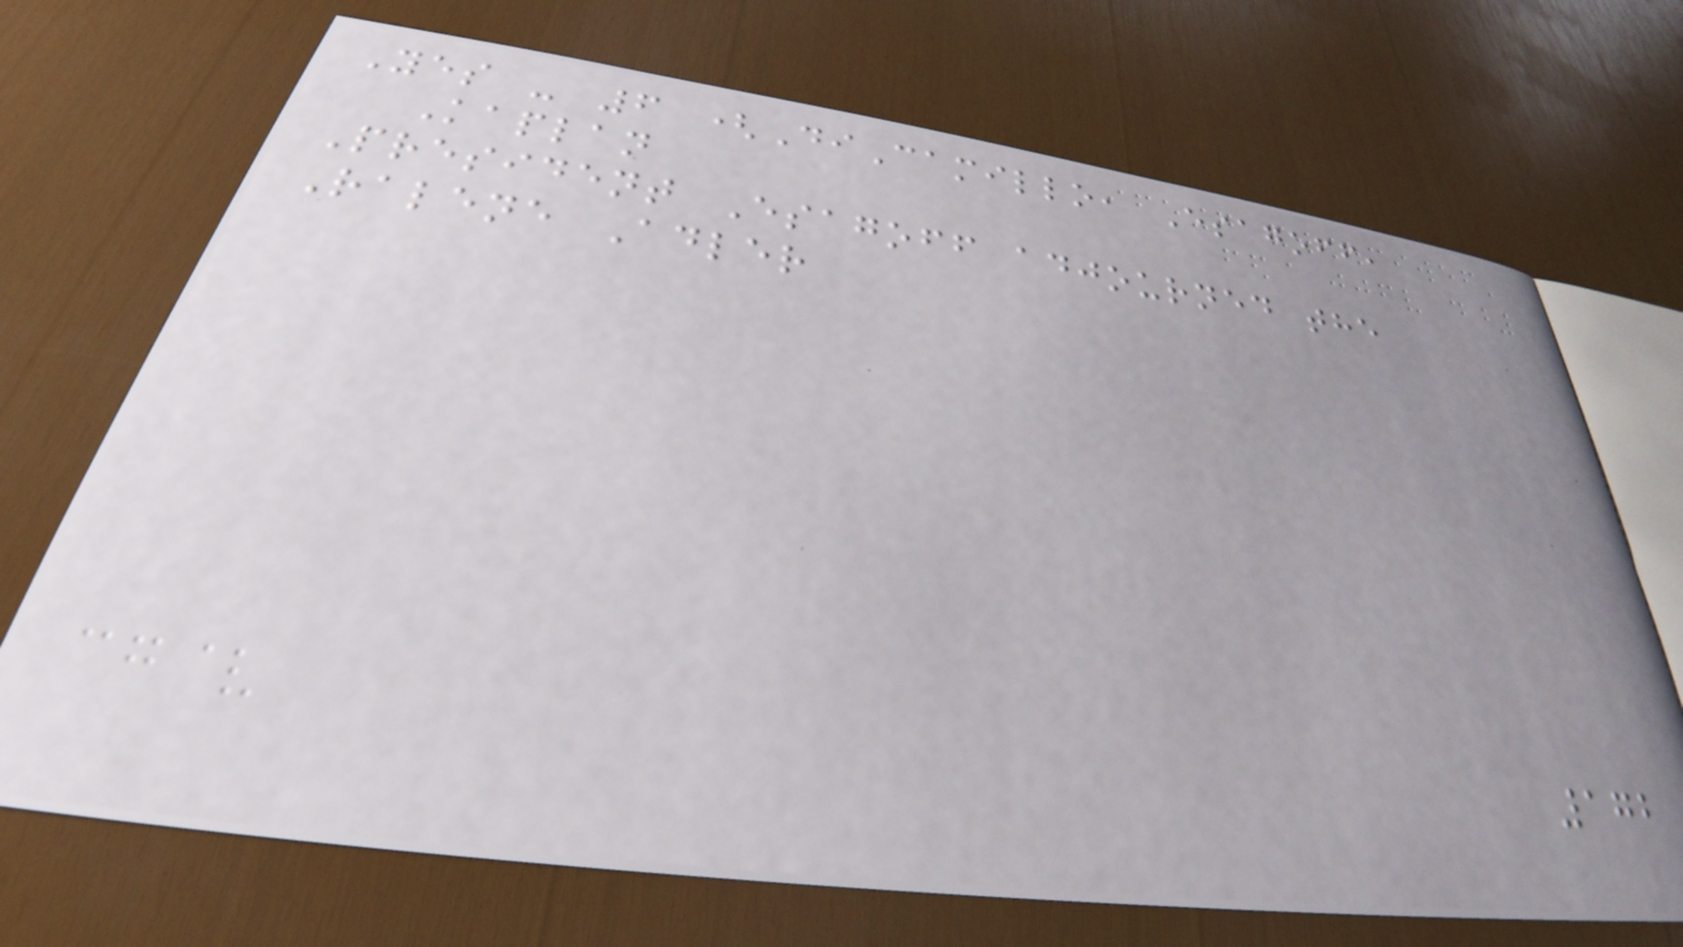Yes - 6 (DiCamillo, Esagoff,
Kaplan
President Esagoff adjourned the
Ralene Adler
172
